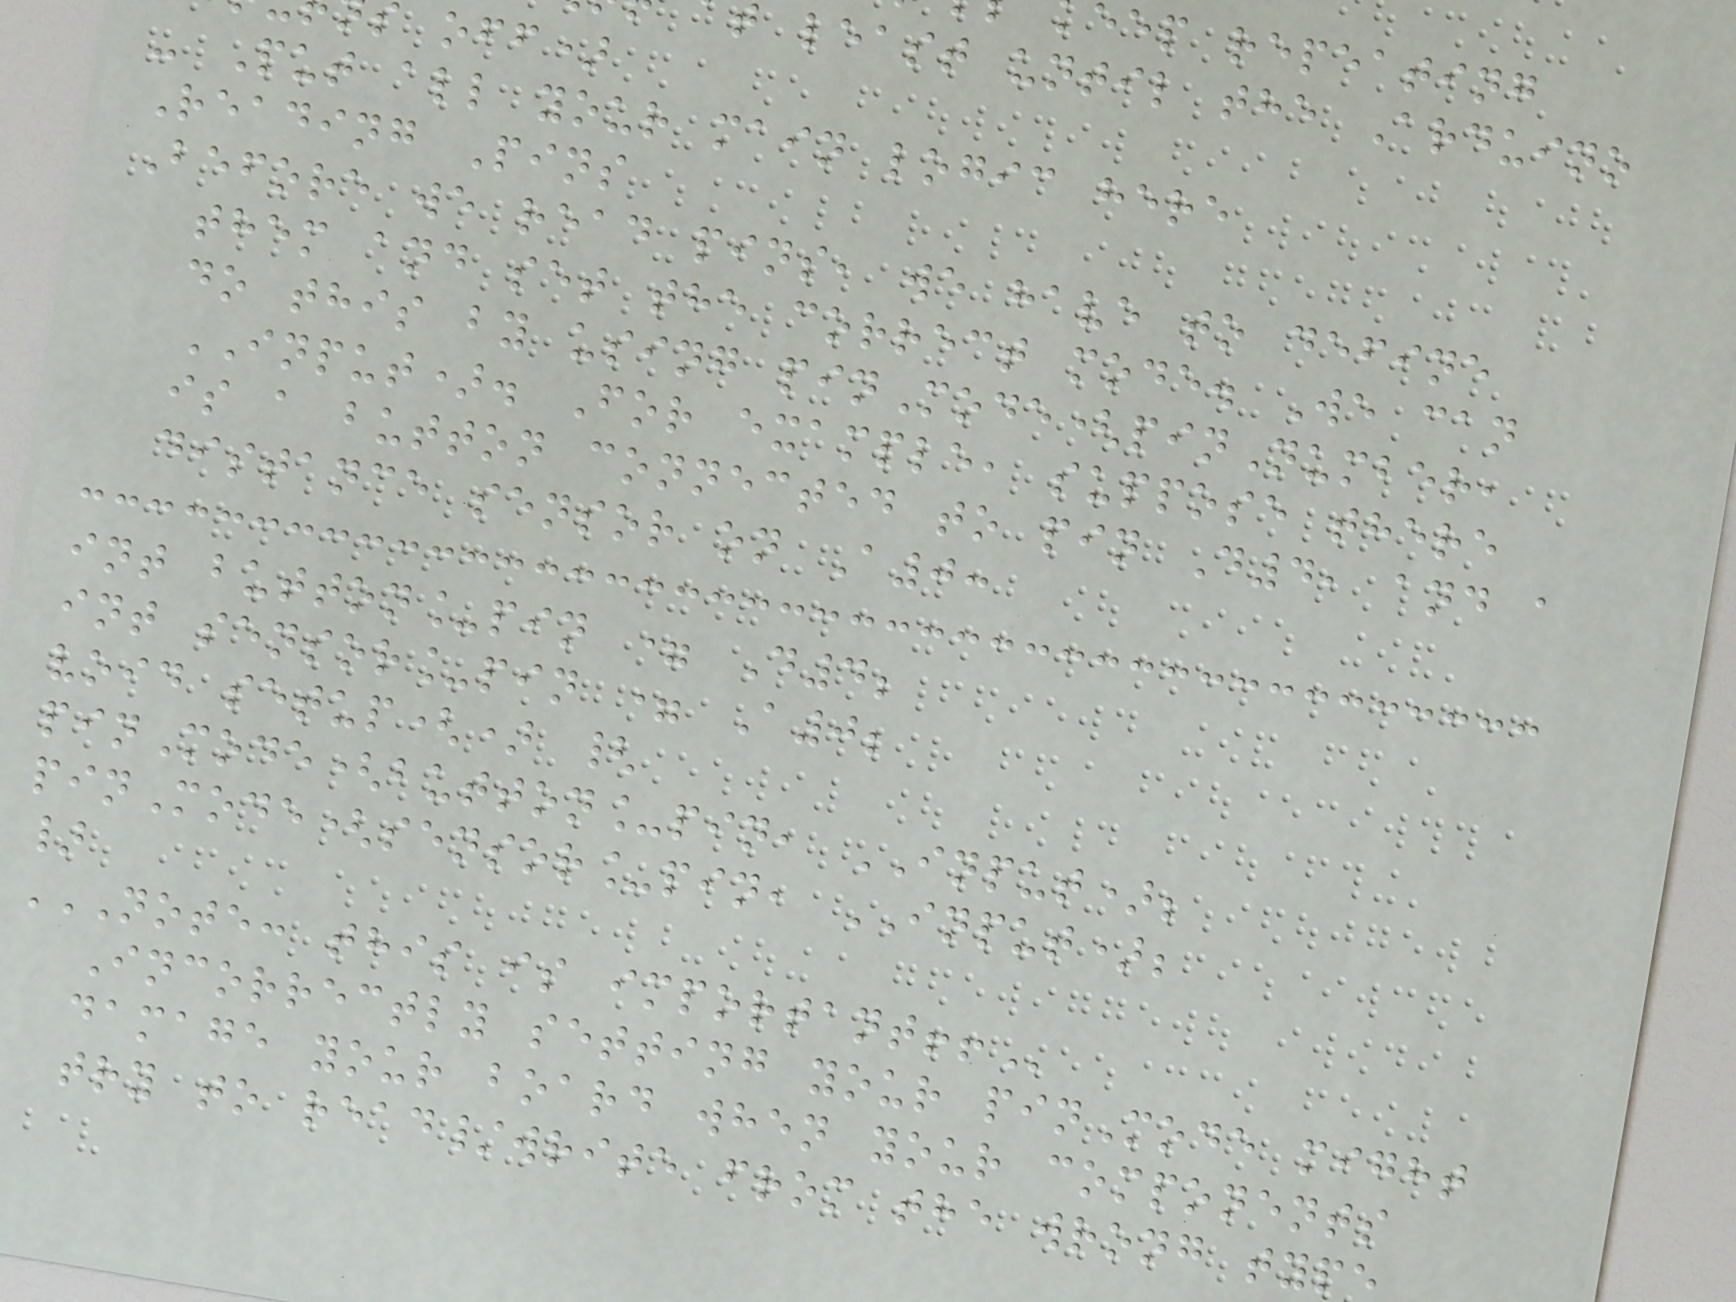eep repeating
least until the Arduino
off)
- Put all your main logic here
Reading Pins
Before we read pins, we have to define
them and set the correct mode. We can
do this by using pinMode(pinNumber,
INPUT). For example, suppose there
is a button connected to pin D4, and a
distance sensor on A0:
int button_pin = D4;
int sensor_pin = A0;
void setup() {
pinMode(button_pin, INPUT);
pinMode(sensor_pin, INPUT);
}
NOTE: THIS IS IMPORTANT!!
Incorrectly setting your pinMode might
damage your board when your components
try to read/write from the wrong typ
